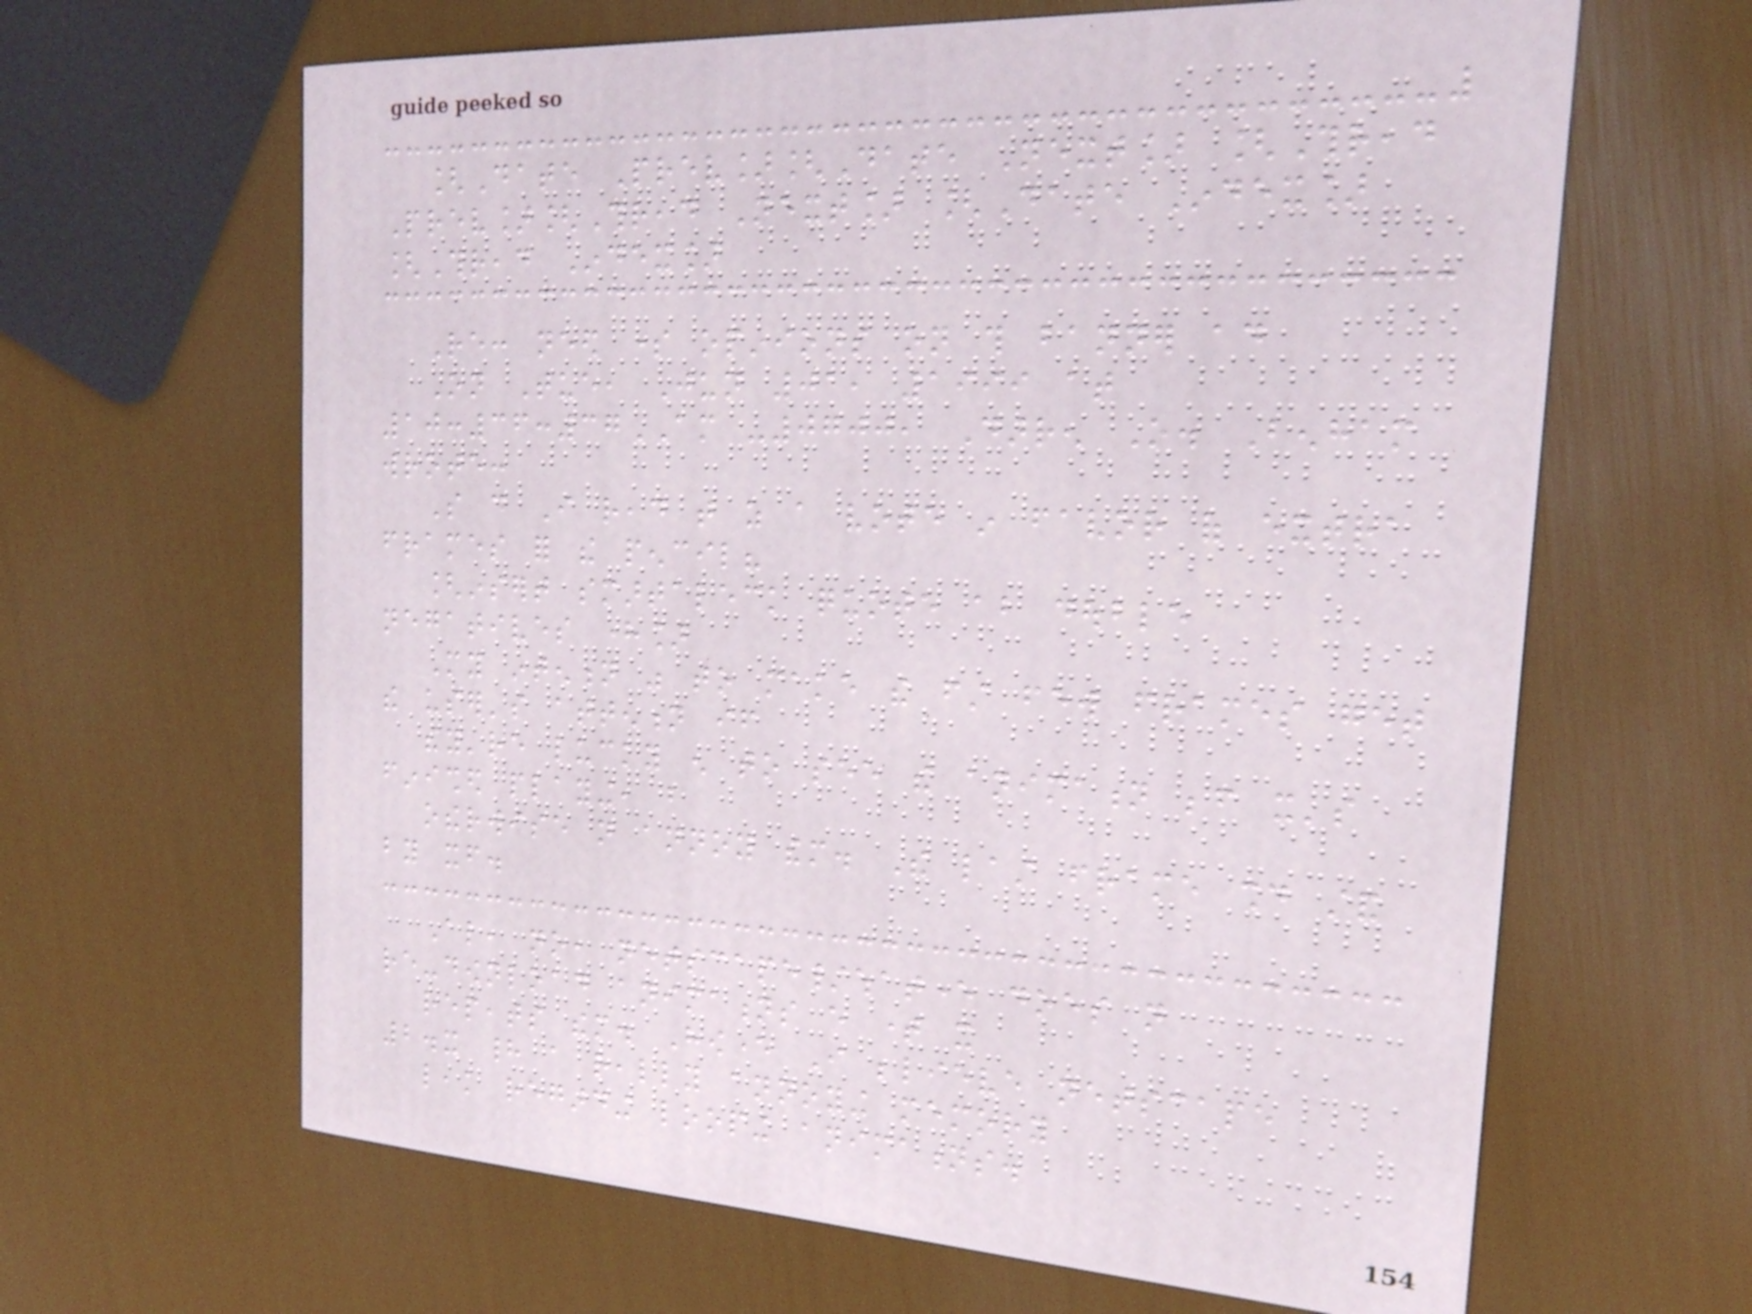[Date Prev][Date Next] [Thread
Prev][Thread Next] [Date Index]
[Thread Index]
Re: need some opinions on this banner ad
On Tue, Jun 01, 1999 at
10:36:37AM -0700, Darren O. Benham
wrote:
So do I read that as a vote in favor of extra
frames for the pencil?
[insert smartaleck quote about double
negatives here]
My intention was to make the first few frames get
the user's attention if
they're lucky enough to see the animation before it's
finished playing, but
otherwise not annoy them. The last frame should stand
by itself.
Also, no, netscape/whatever does not
re-download animations every time it
repeats them. However I believe netscape
2.x had a really annoying memory
leak regarding looping animations.
